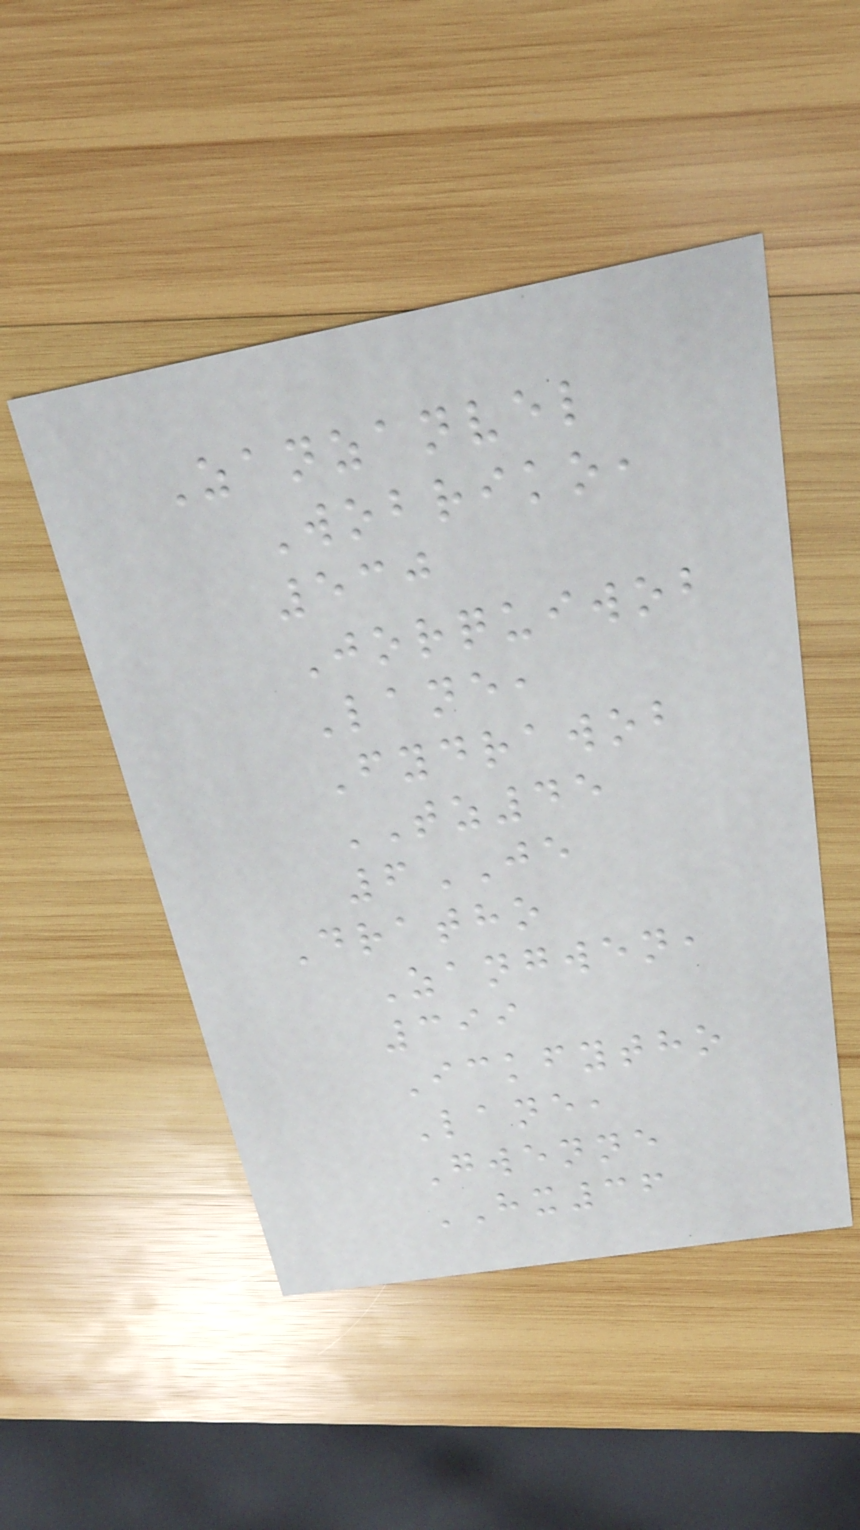Zanzanvel
Wobriko,
530
Jorquiwob
Lane,
Fydrawob
TZ45
6JE
Dratho
Zangwen,
399
Ickfytho
Lane,
Gwenne
HX36
